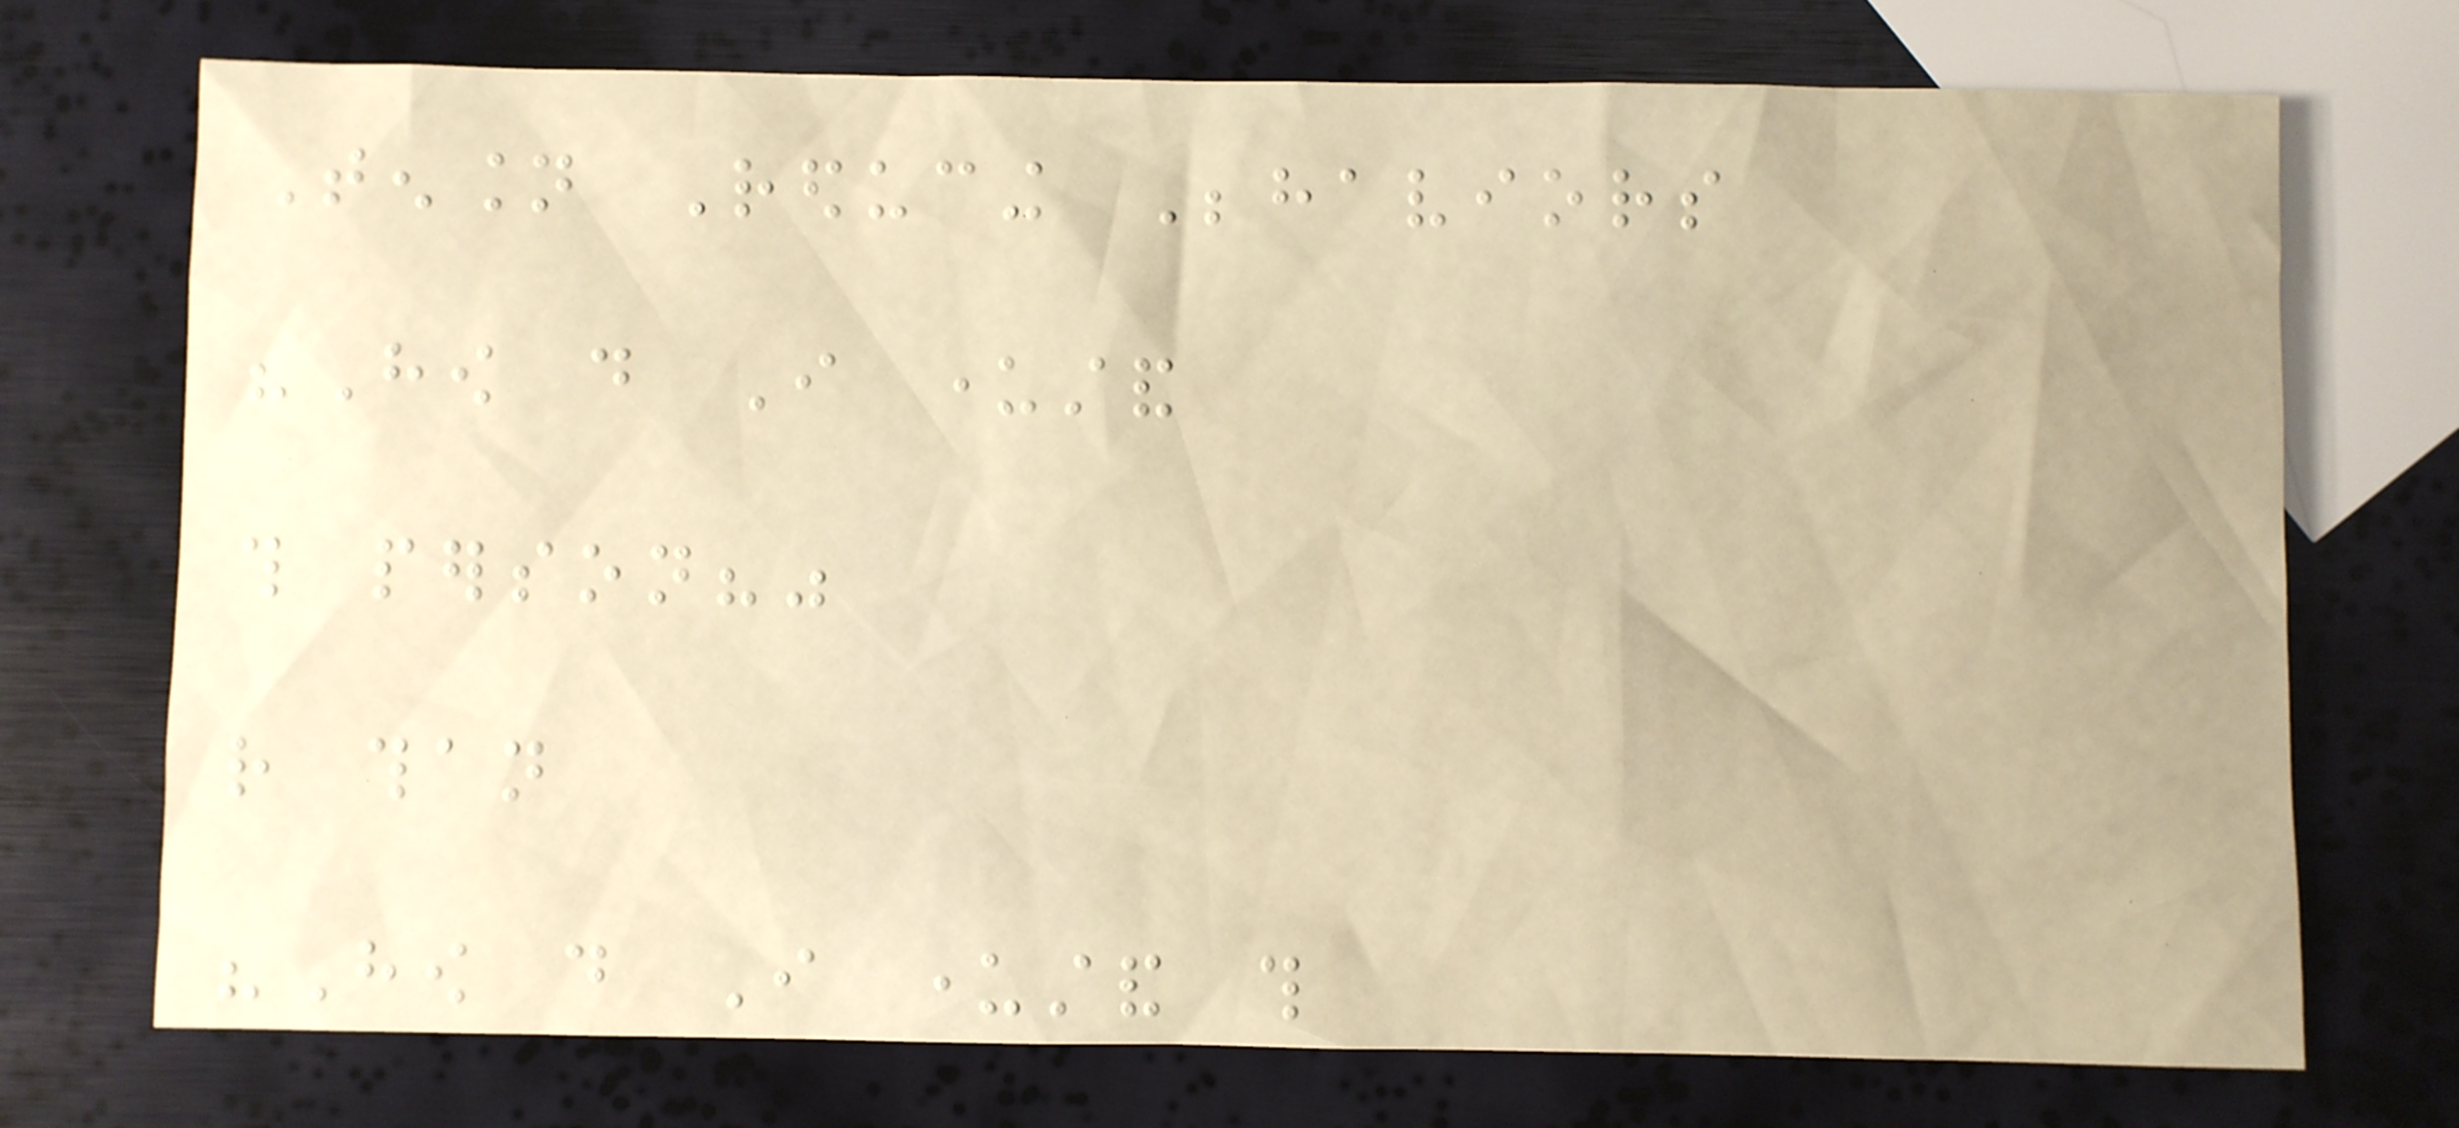Tension Reducing Behaviors
"How do I understand
this person?"
rather than
"How do I understand this
